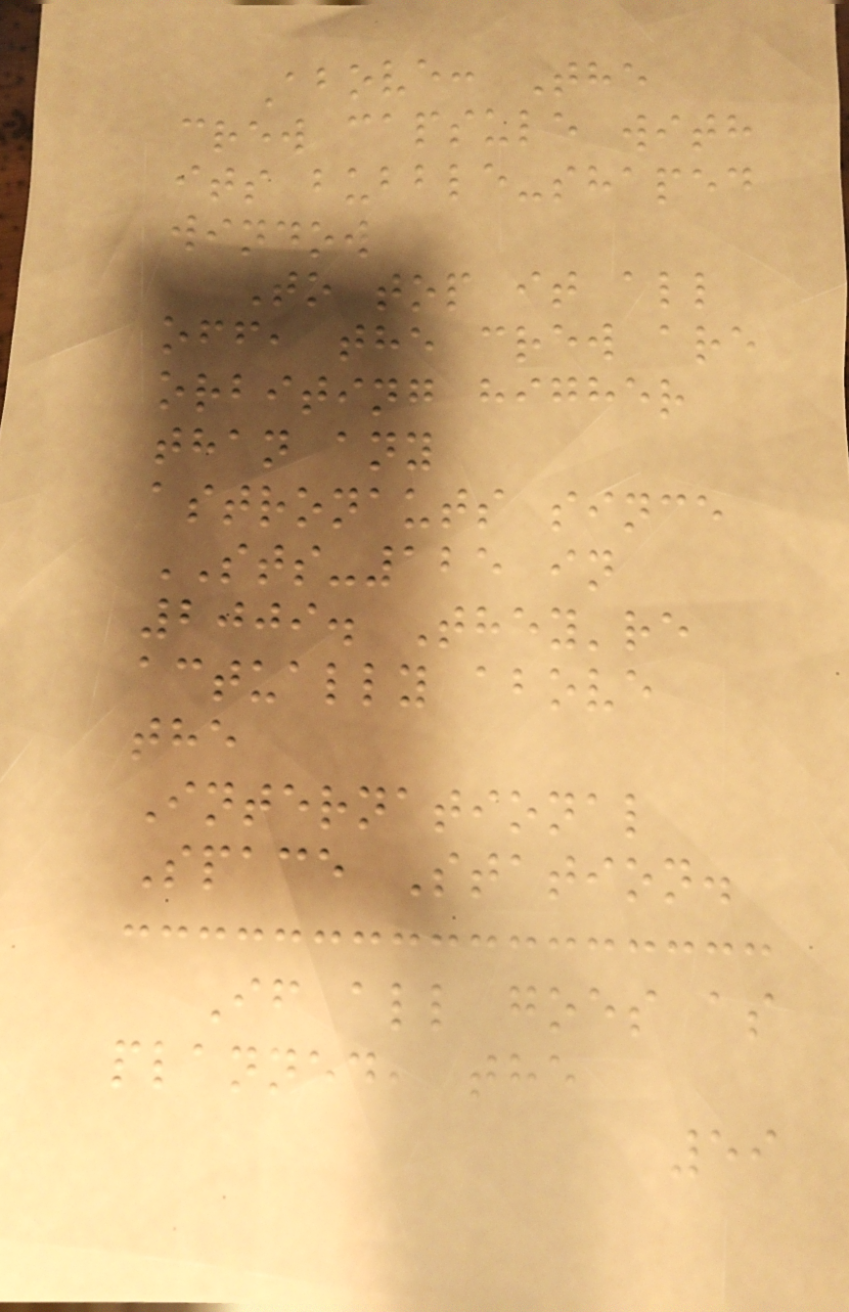Above: The
crew capsule with
its bubble-shaped
window
To top it all
off, the crew are
orbiting higher
than any
astronauts since
STS-125 in
2009. They're
actually above
the
International
Space Station.
If all goes as
planned, the
59
